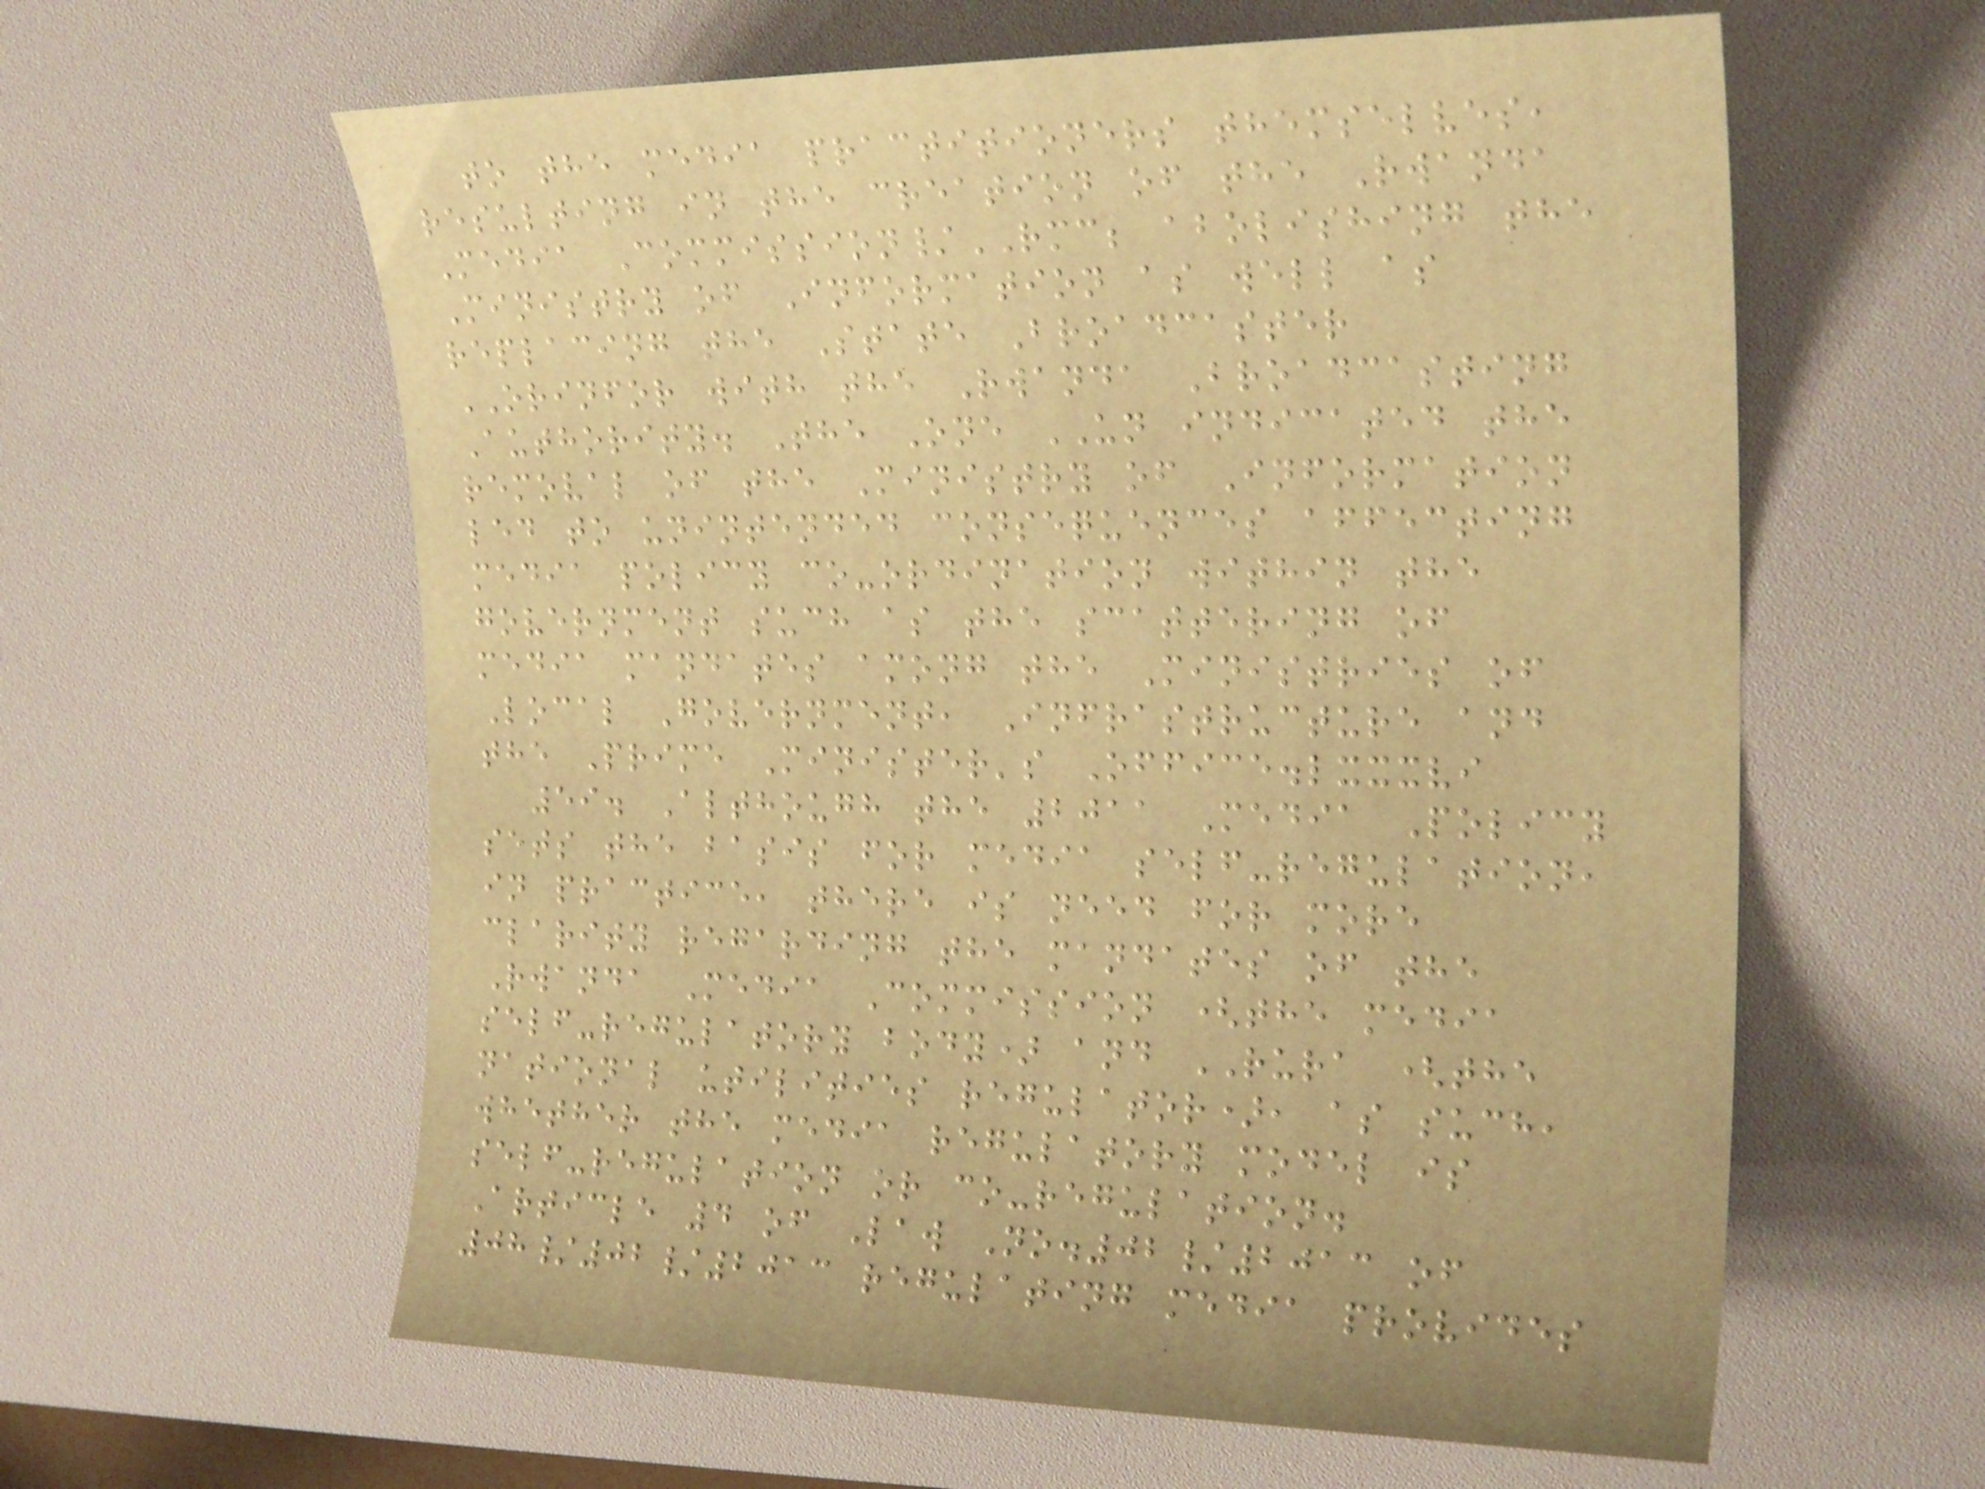to the media practitioners themselves,
resulting in the creation of the Rwanda
Media Commission/RMC; abolishing the
Ministry of Information as well as
replacing the State Broadcaster
ORINFOR with the Rwanda Broadcasting
Authority. The One UN indicated the
removal of the Ministry of Information
led to unintended consequences affecting
media policy co-ordination within the
government such as the scattering of
media mandates among the Ministries of
Local Government, Infrastructure and
the Prime Minister's Office.lxxxvi
59. Although the 2011 Media Policy
sets the basis for media self-regulation,
in practice, there is need for more
clarity regarding the mandates of the
Rwanda Media Commission (the media
self-regulatory body) and RURA (the
national utilities regulator), as such,
whether the media regulatory model is
self-regulation or co-regulation.
Article 4 of Law No.02/2013 of
08/02/2013 regulating media provides
